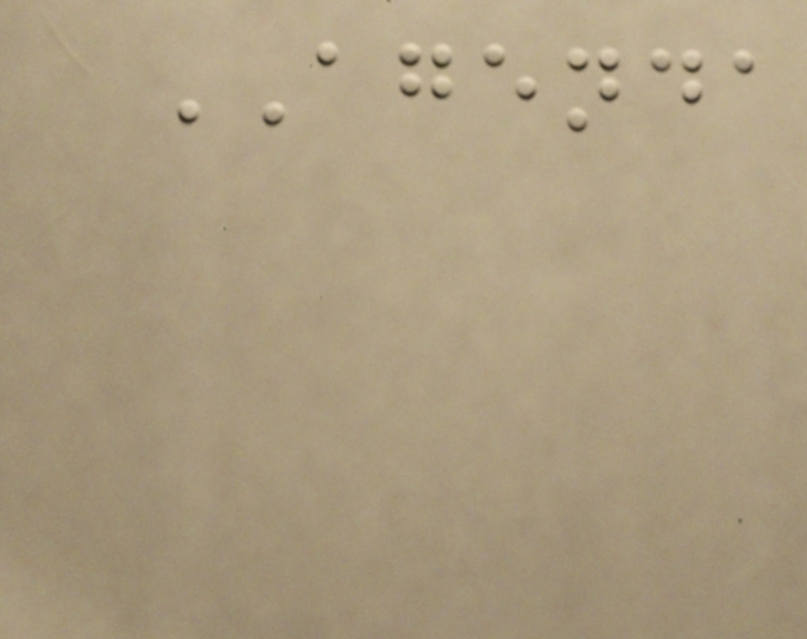AGENDA
